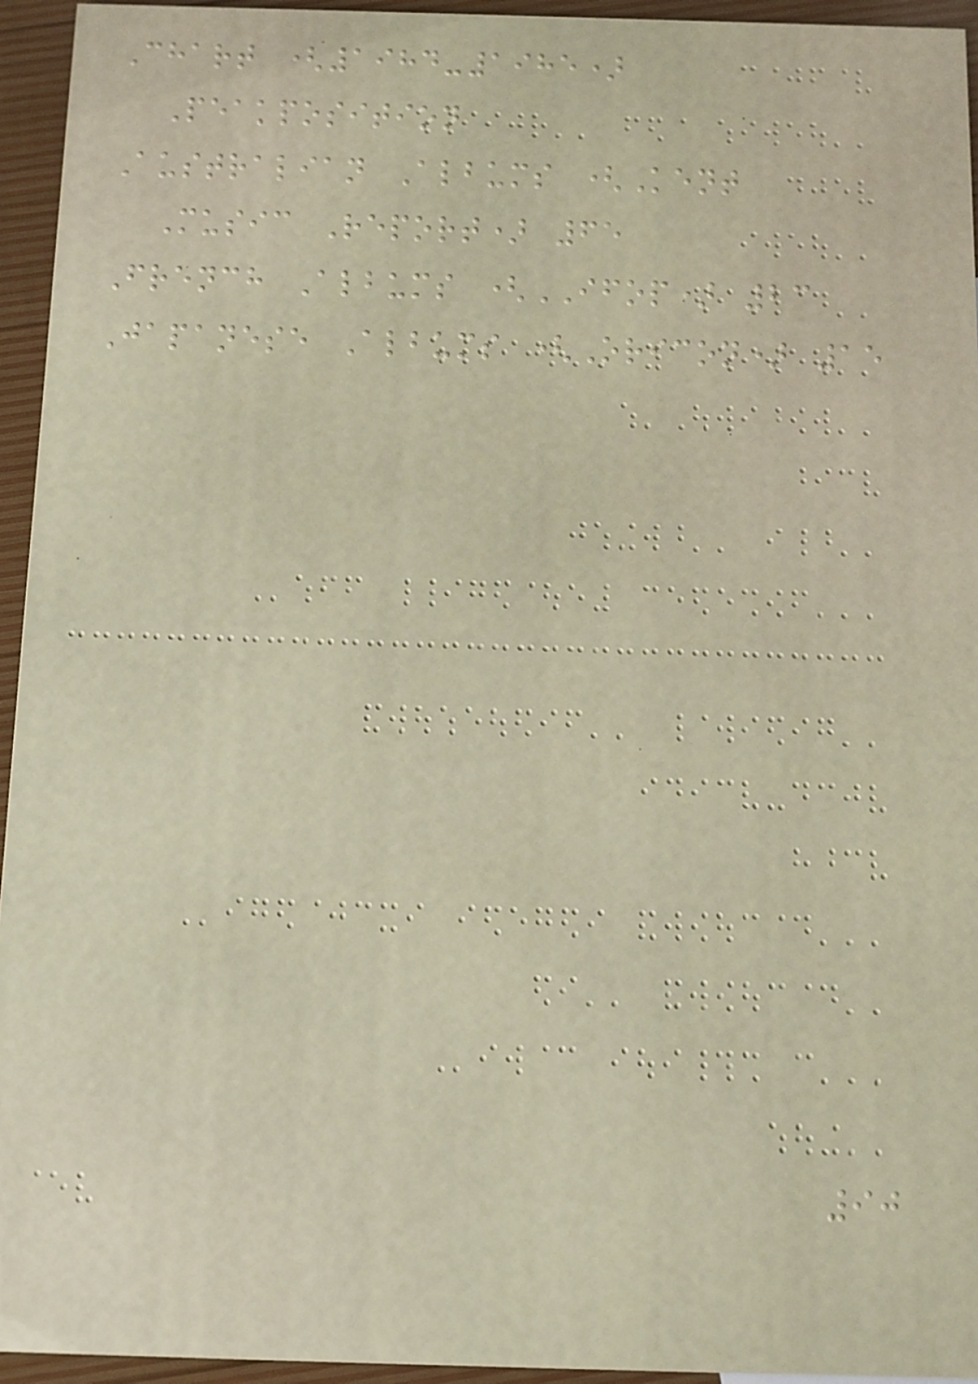Chart (1984-1985)
Peakposition
Australian Albums (Kent
Music Report) 65
French Albums (IFOP) 23
Japanese Albums (Oricon) 15
90
